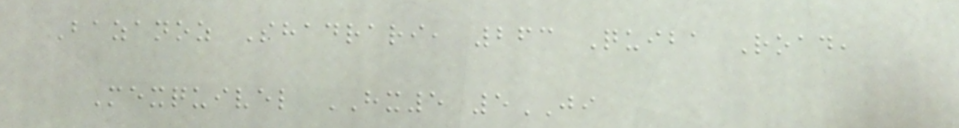Bazanoz Shadrari, 263 Quiba Road,
Mexquivel HX5 5JI
